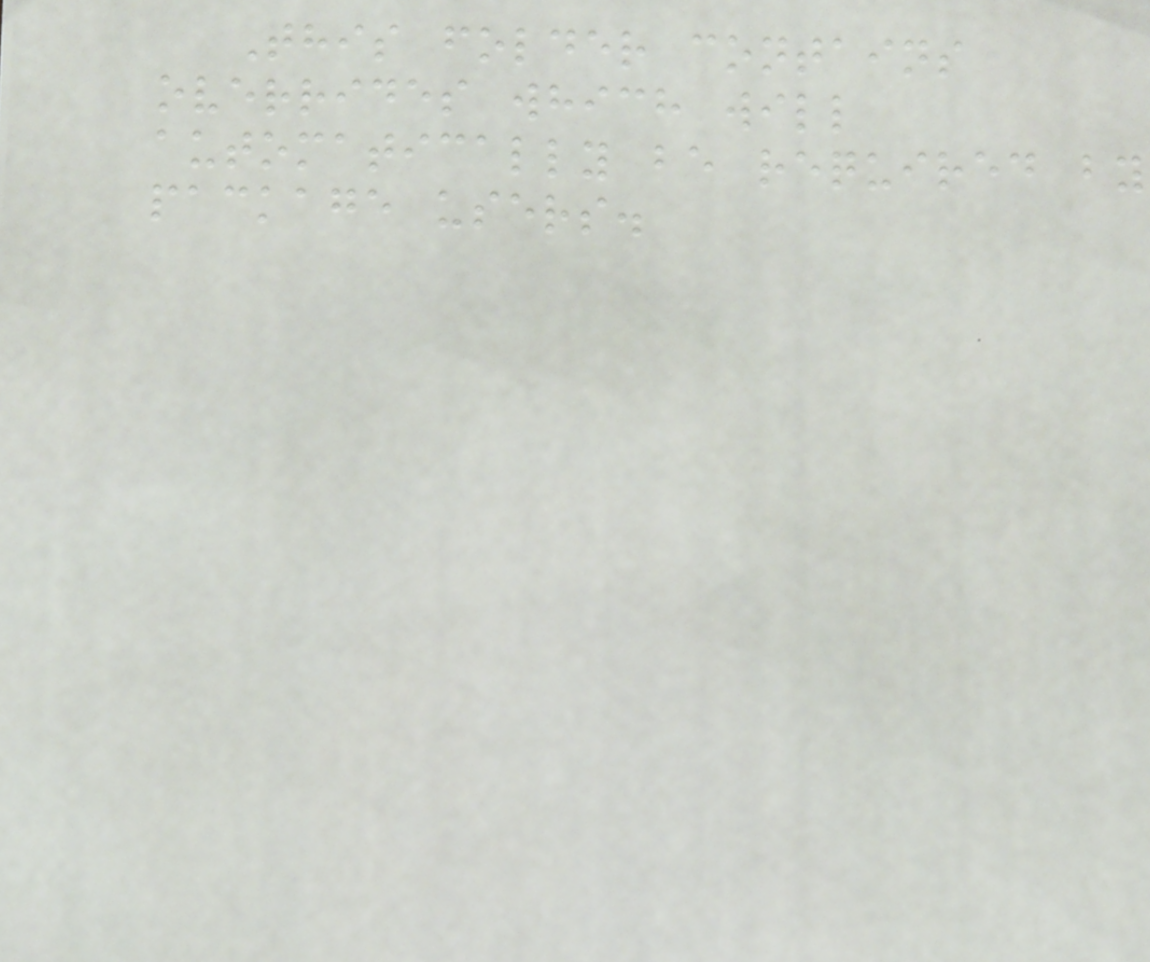This folder contains
overrides which will
automatically be required by
package users.
